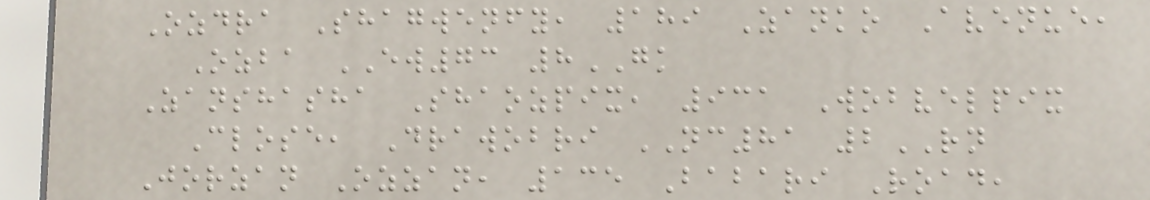Ozdra Shagwenfy, 189 Zanko Avenue,
Ozba EW73 8GK
Zanshasha Shaozpix, 931 Wobvelpix
Close, Drawobri NC81 2RN
Jorzan Ozzan, 135 Babari Road,
